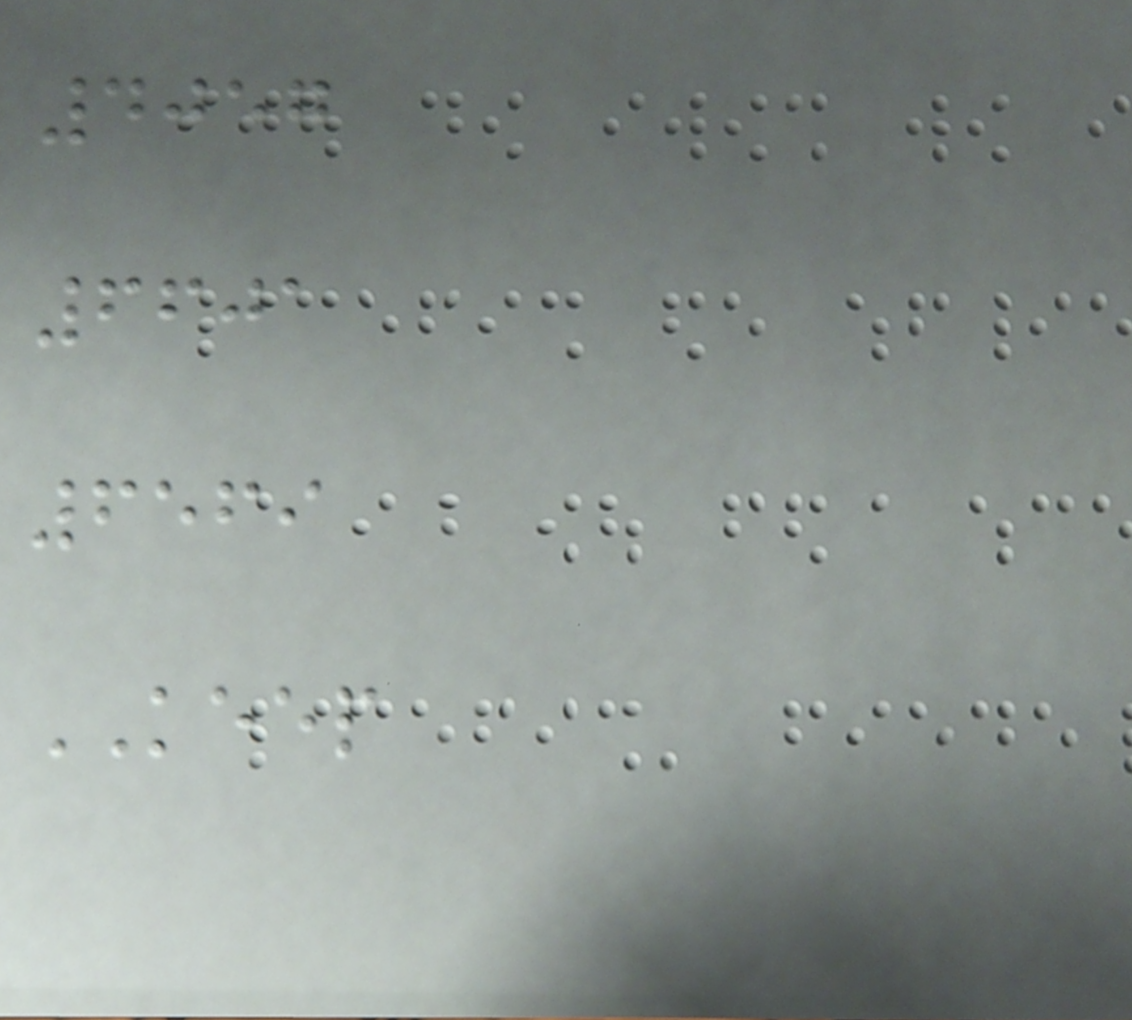4057
6601
6569
KEEP
